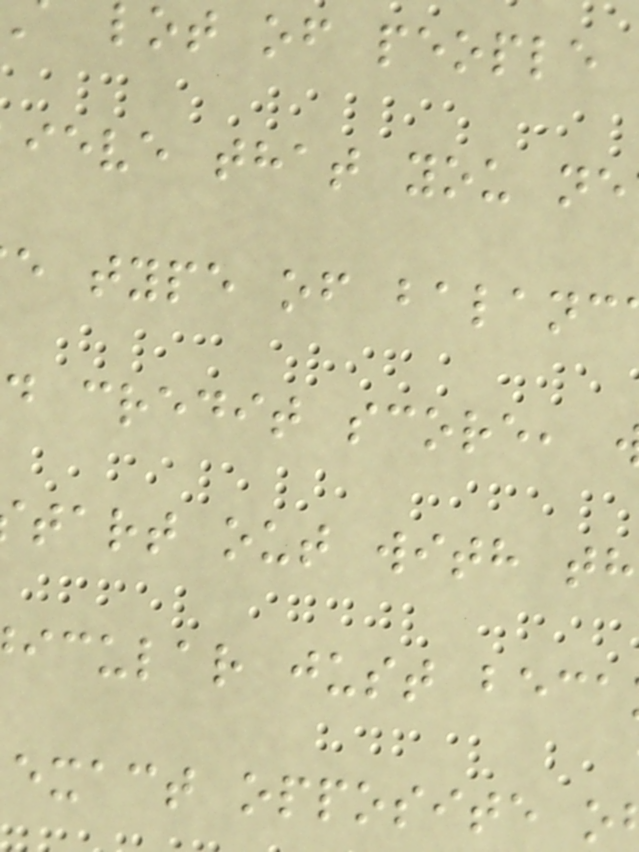lot of people
ieve that you ne
e type of balanc
d credit score,
tart out with th
icular just beca
exact opposite o
